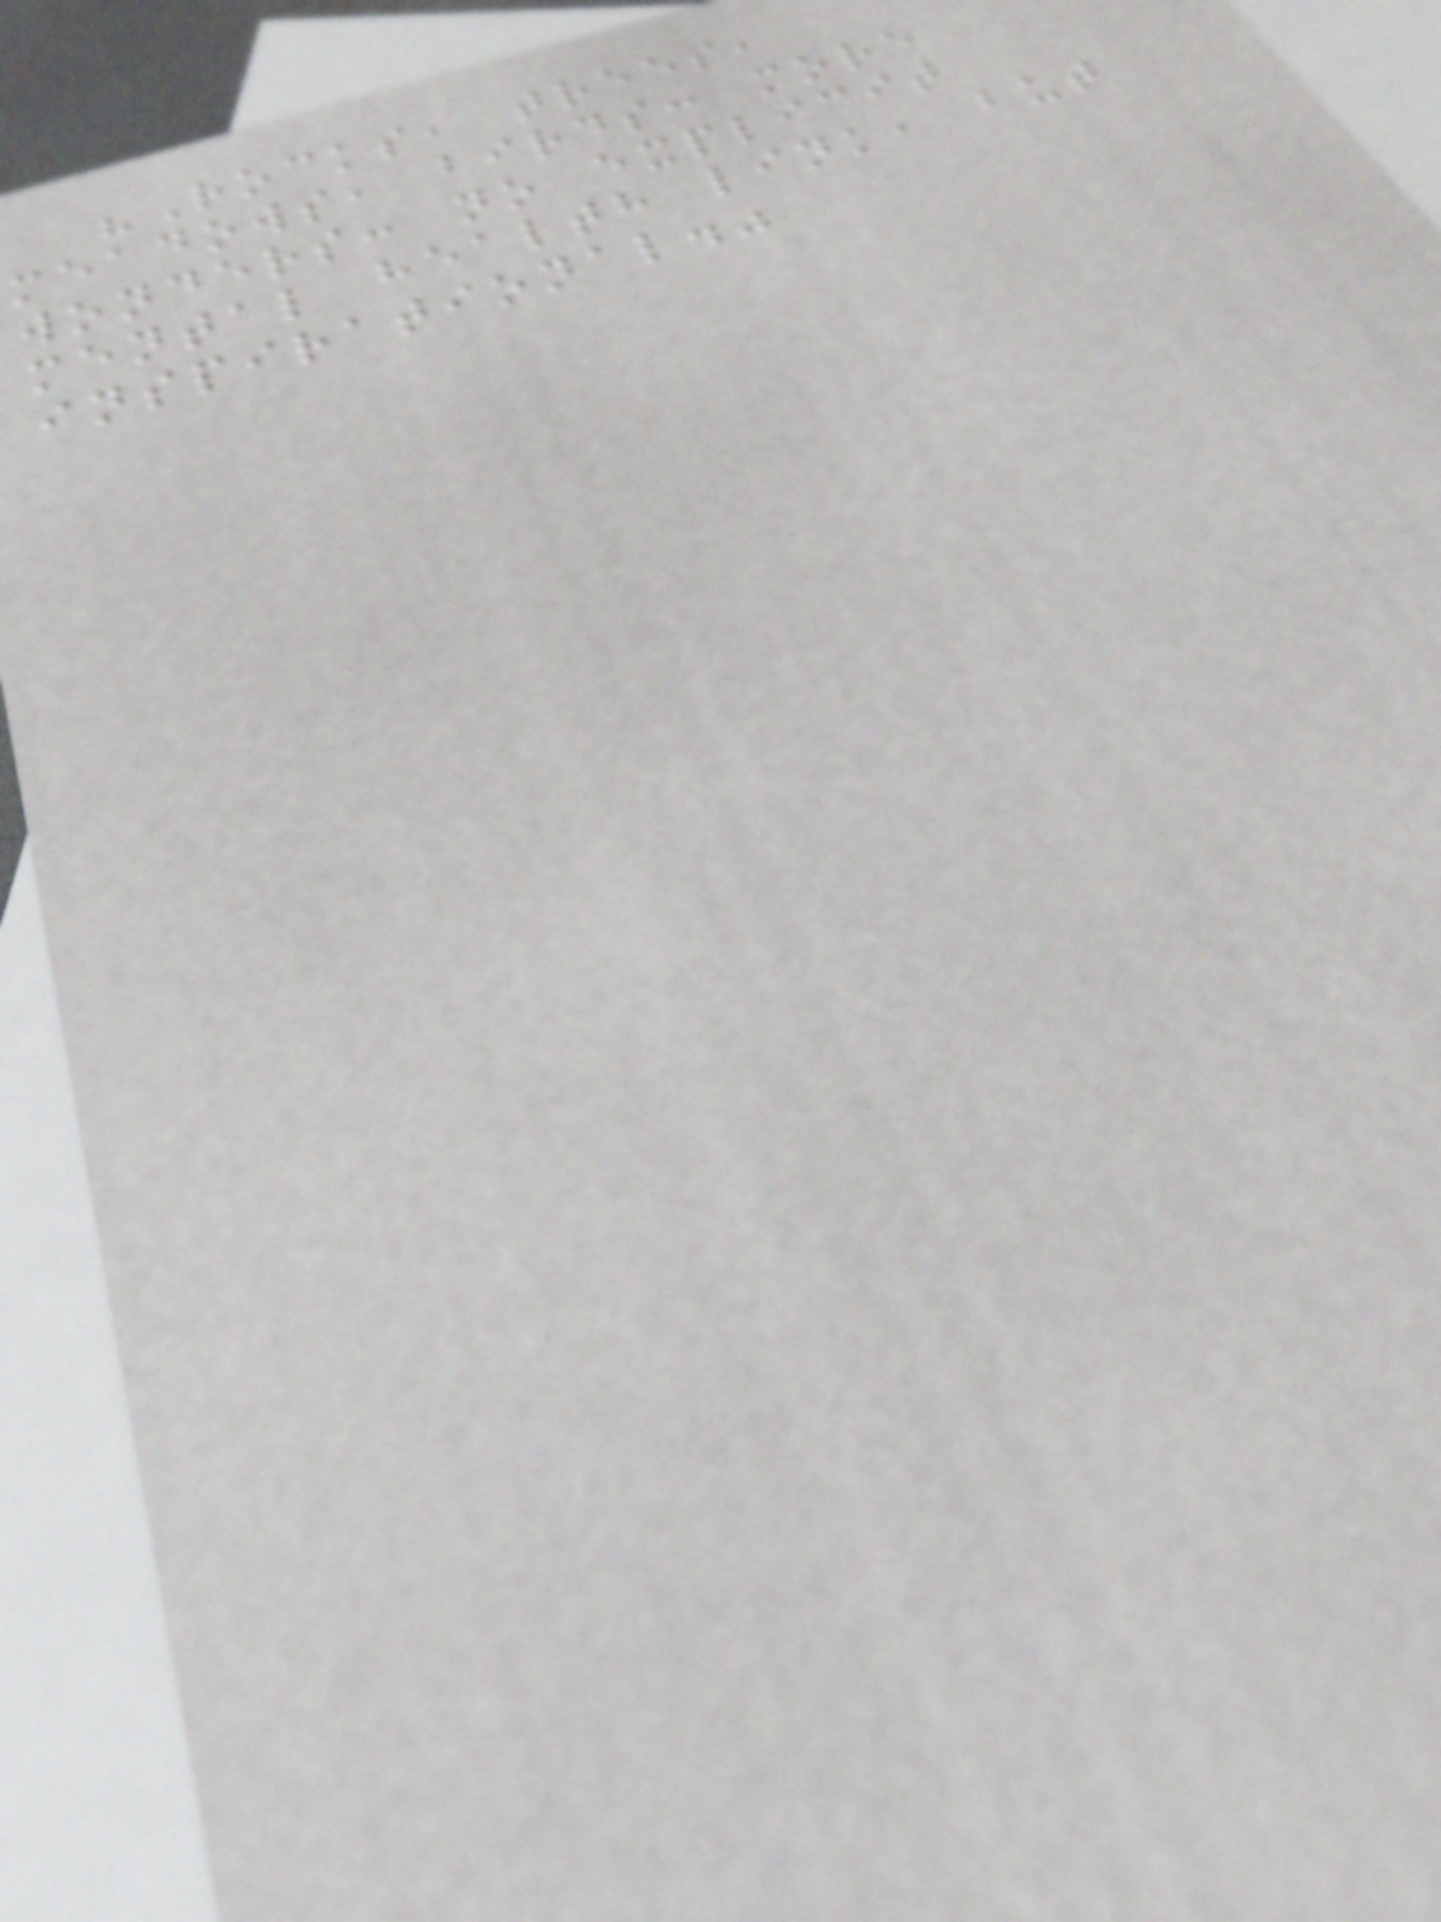"Rocks, trees,
meadows, birds: more
wonders: no explicit
mental health link, but
inspirational."
